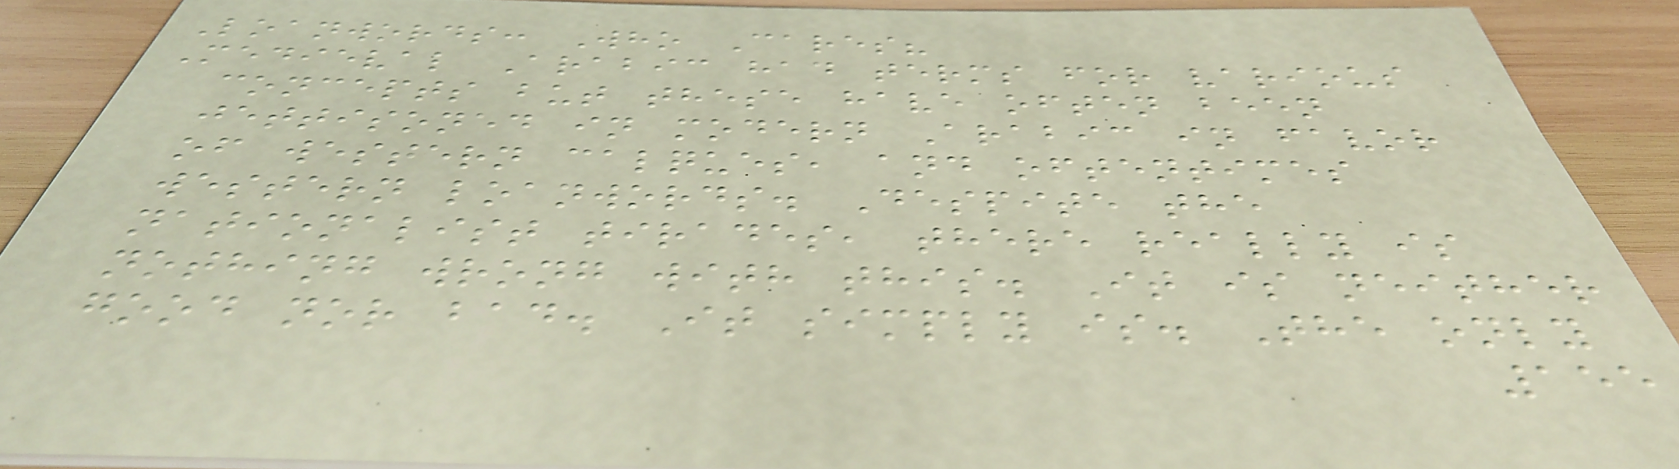Loanwords: Who Cares?
Medieval Arabic had terms for various
concepts but these have often been
jettisoned in modern Arabic in favor
of western calques, and oftentimes
western loanwords. Despite the
nationalist tirades, there really is
nothing wrong with this. It is neither
good nor bad. It simply is. The only
155
